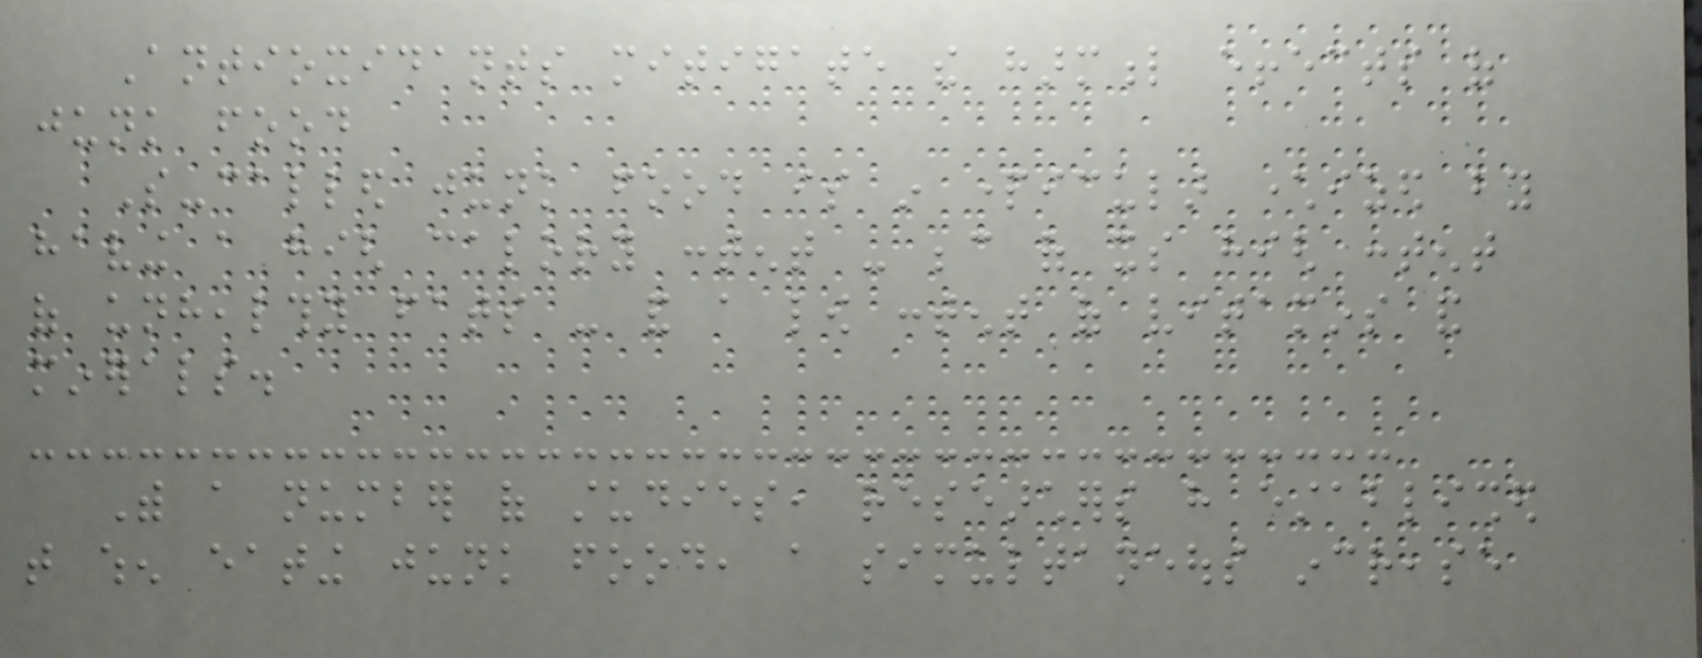Antioxidants mitigate the harmful effects of
junk food
So-called junk food is in particular characterized by
having a high calory content - because of its high content
of unhealthy fats - and a low content of vitamins and
minerals.
With a number of studies, researchers have established
that when eating junk food, a simultaneous increase
